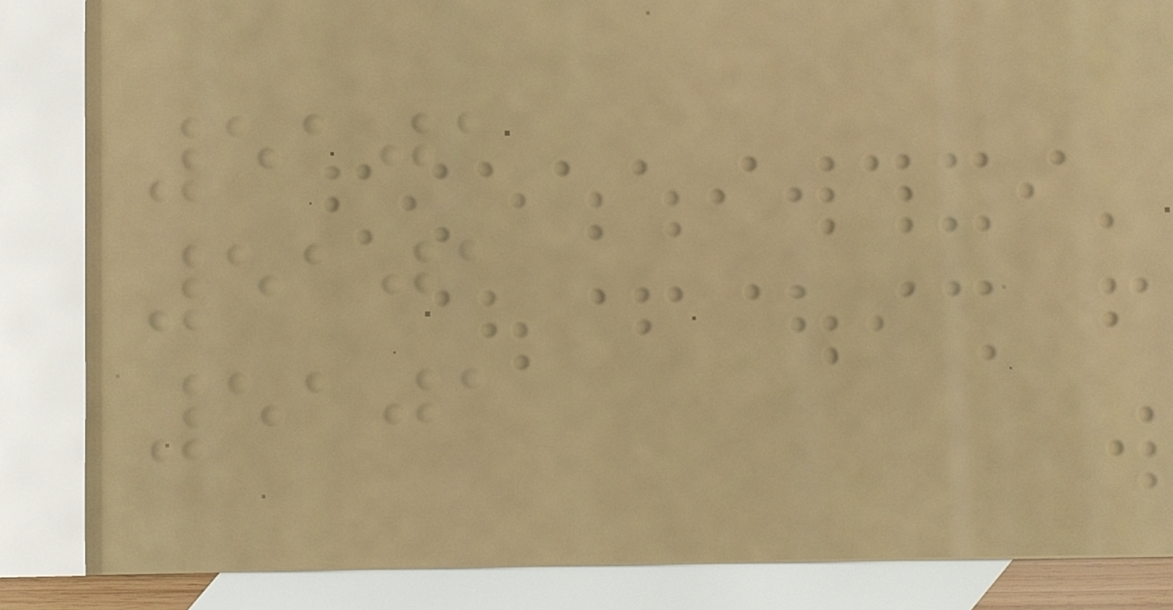5101
5101
5101
